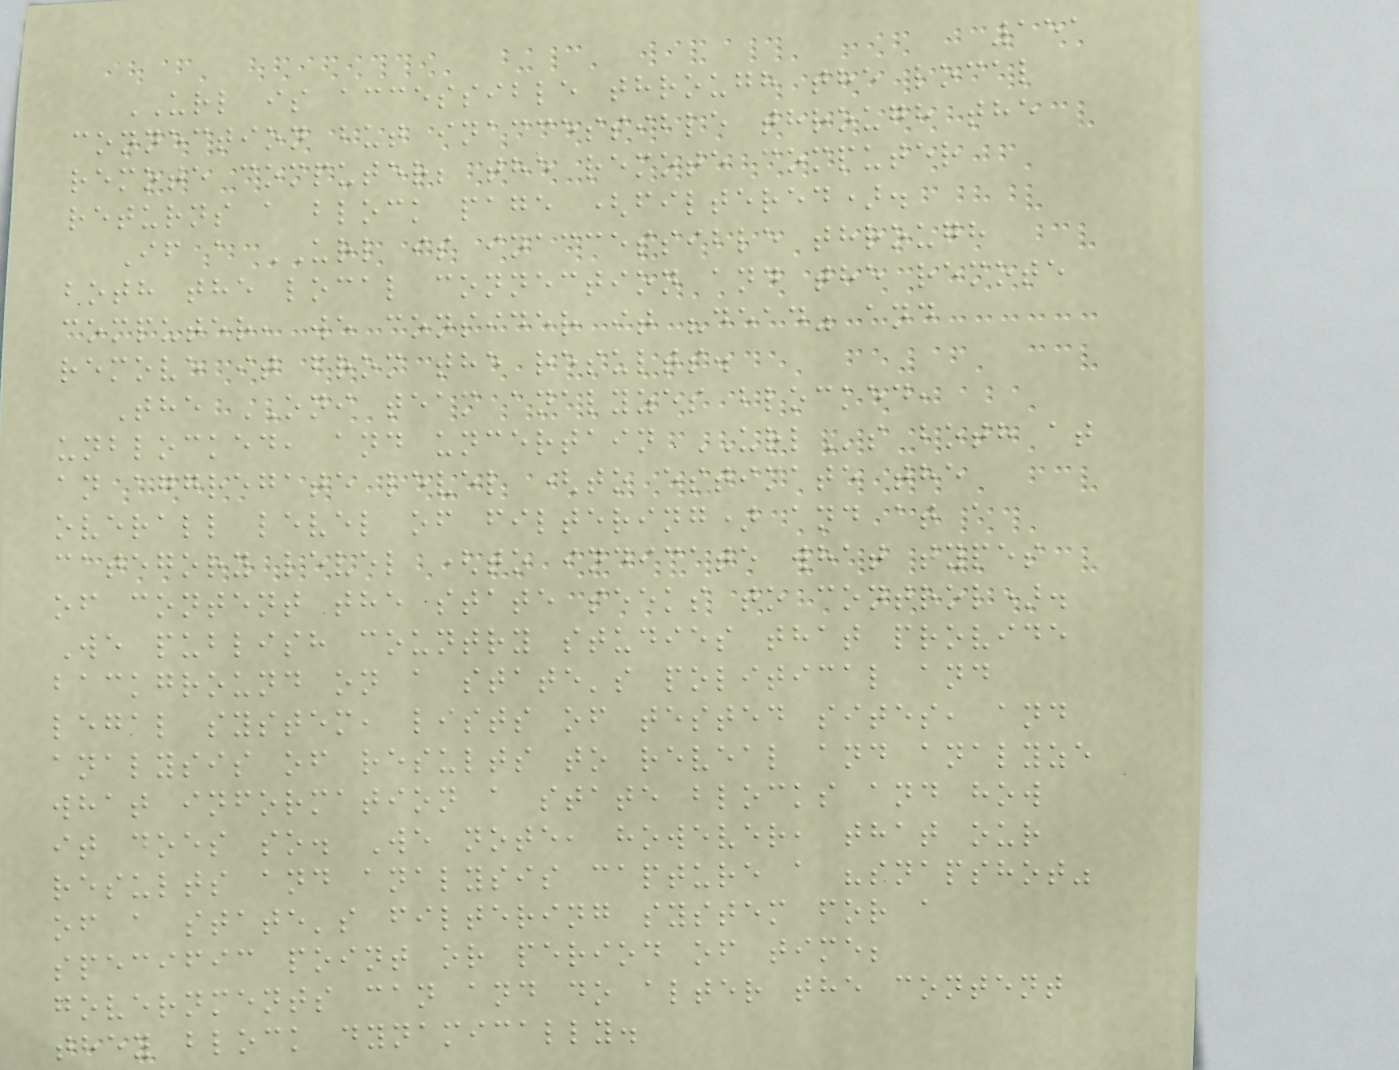151
URL is accessible through the local
connection but inaccessible through the
remote computer; the remote computer
returns a block page (filtered).
If a URL is inaccessible through
both the local connection and the remote
computer, we consider it "dead" and
remove it from the results.
The ONI team analyzes blocked,
unblocked, and uncertain URLs both at
an aggregate level (to estimate the
overall level of filtering) and at a
category level (to indicate what types
of content the state seeks to control).
We publish country studies that provide
background on a state's political and
legal system, lists of tested sites, and
analysis of results to reveal and analyze
what information a state blocks and how
it does so. We note, however, that our
results and analysis capture a "snapshot"
of a state's filtering system for a
specific point or period of time;
governments can and do alter the content
they block dynamically.
